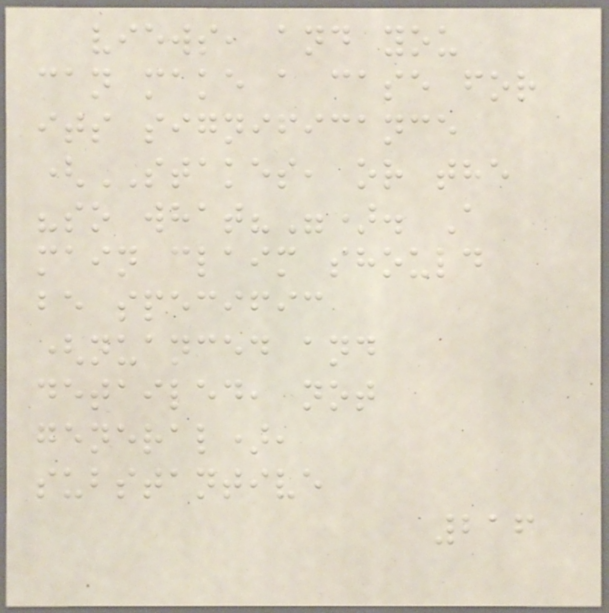views, and you
can make a case for
its significance
(STAKES, or the
"so what?"). A
main claim should
be specific
(nuanced and
detailed, not
general),
substantive
216
